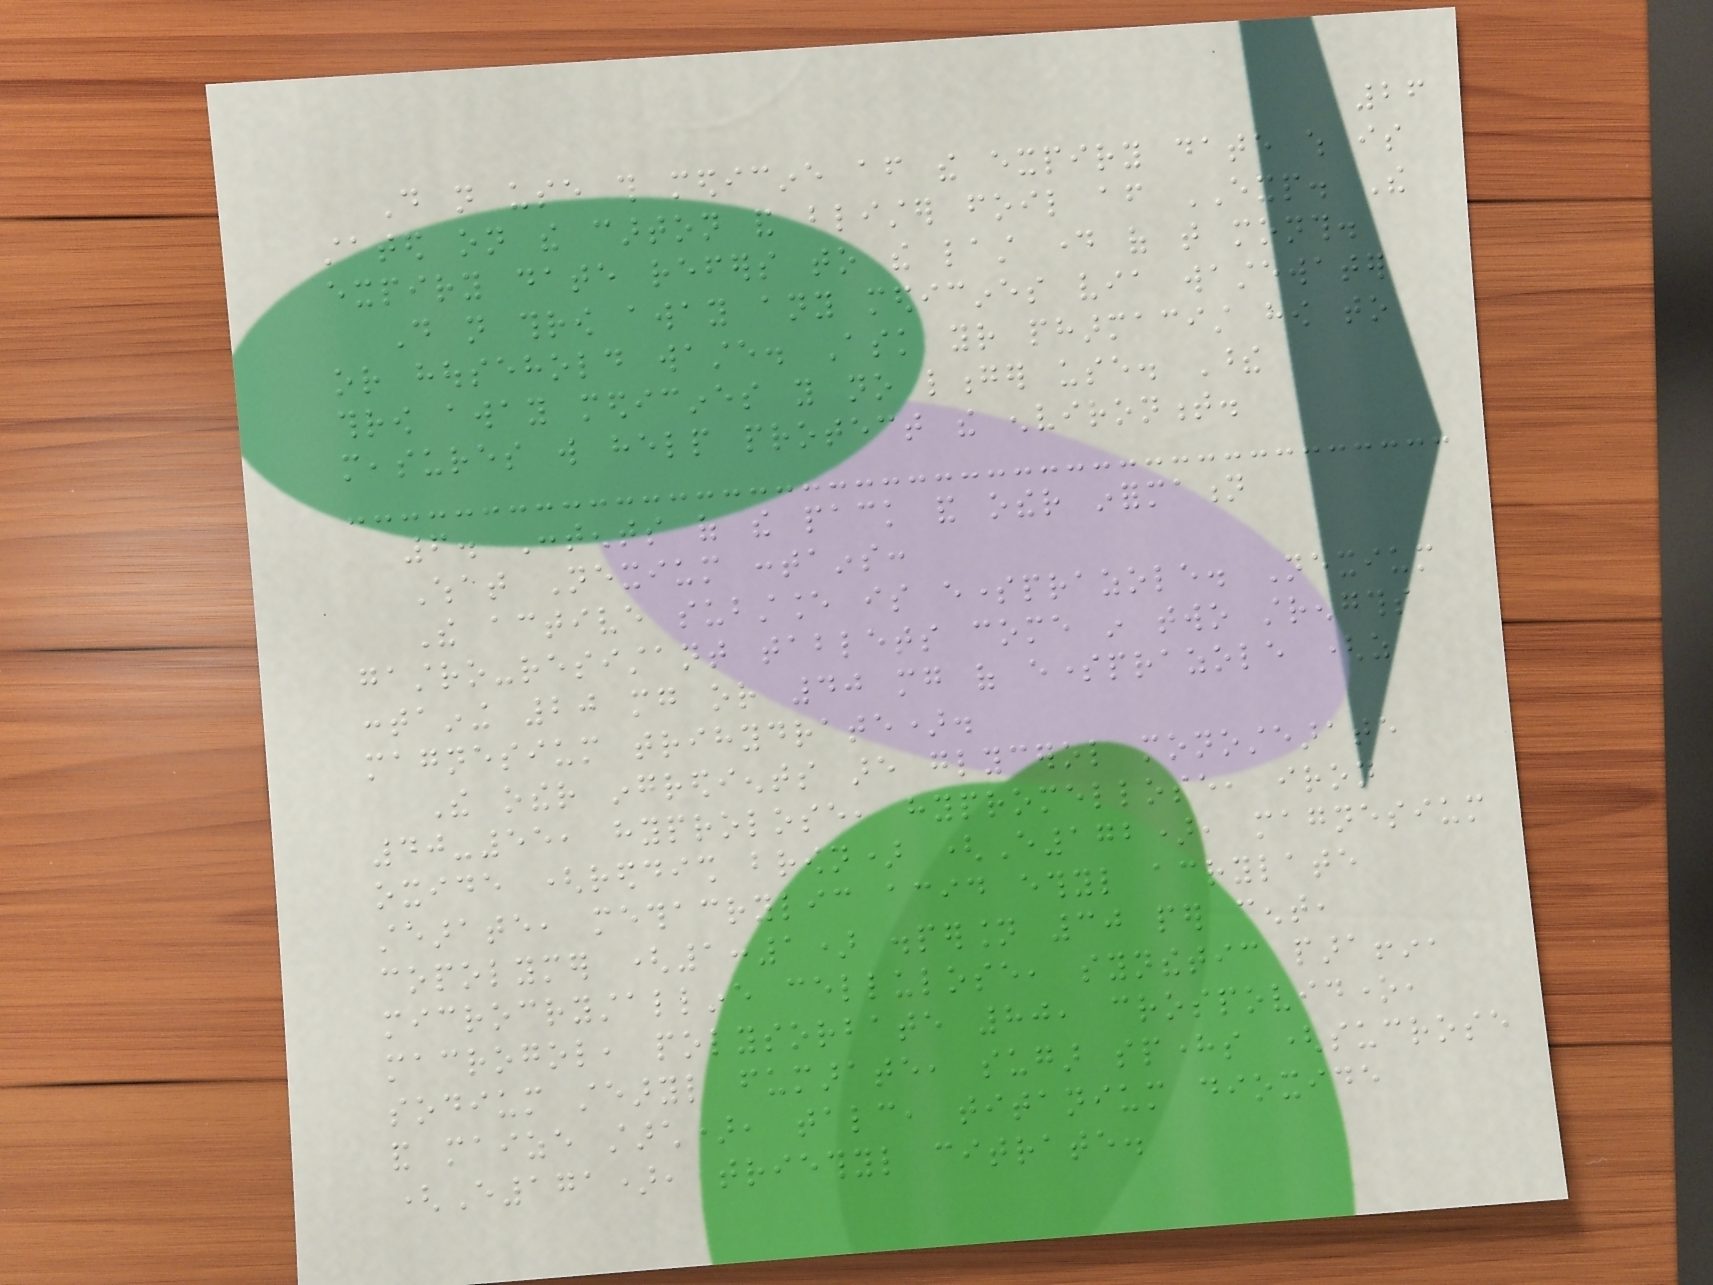26
Do not use this medicine after the expiry date which is
stated on the carton and blister foil after EXP. The
expiry date refers to the last day of that month.
Do not throw away any medicines via wastewater
or household waste. Ask your pharmacist how to
throw away medicines you no longer use. These
measures will help protect the environment.
6. Contents of the pack and other information
What Nexium contains:
The active substance is esomeprazole. Nexium
gastro-resistant tablets come in two strengths
containing 20 mg or 40 mg of esomeprazole (as
magnesium trihydrate).
The other ingredients are glycerol monostearate
40-55, hyprolose, hypromellose, iron
oxide (reddish brown) (E172), magnesium
stearate, methacrylic acid ethyl acrylate
copolymer (1:1) dispersion 30 per cent,
microcrystalline cellulose, synthetic paraffin,
macrogol, polysorbate 80, crospovidone,
sodium stearyl fumarate, sugar spheres (sucrose
and maize starch), talc, titanium dioxide
(E171), triethyl citrate.
